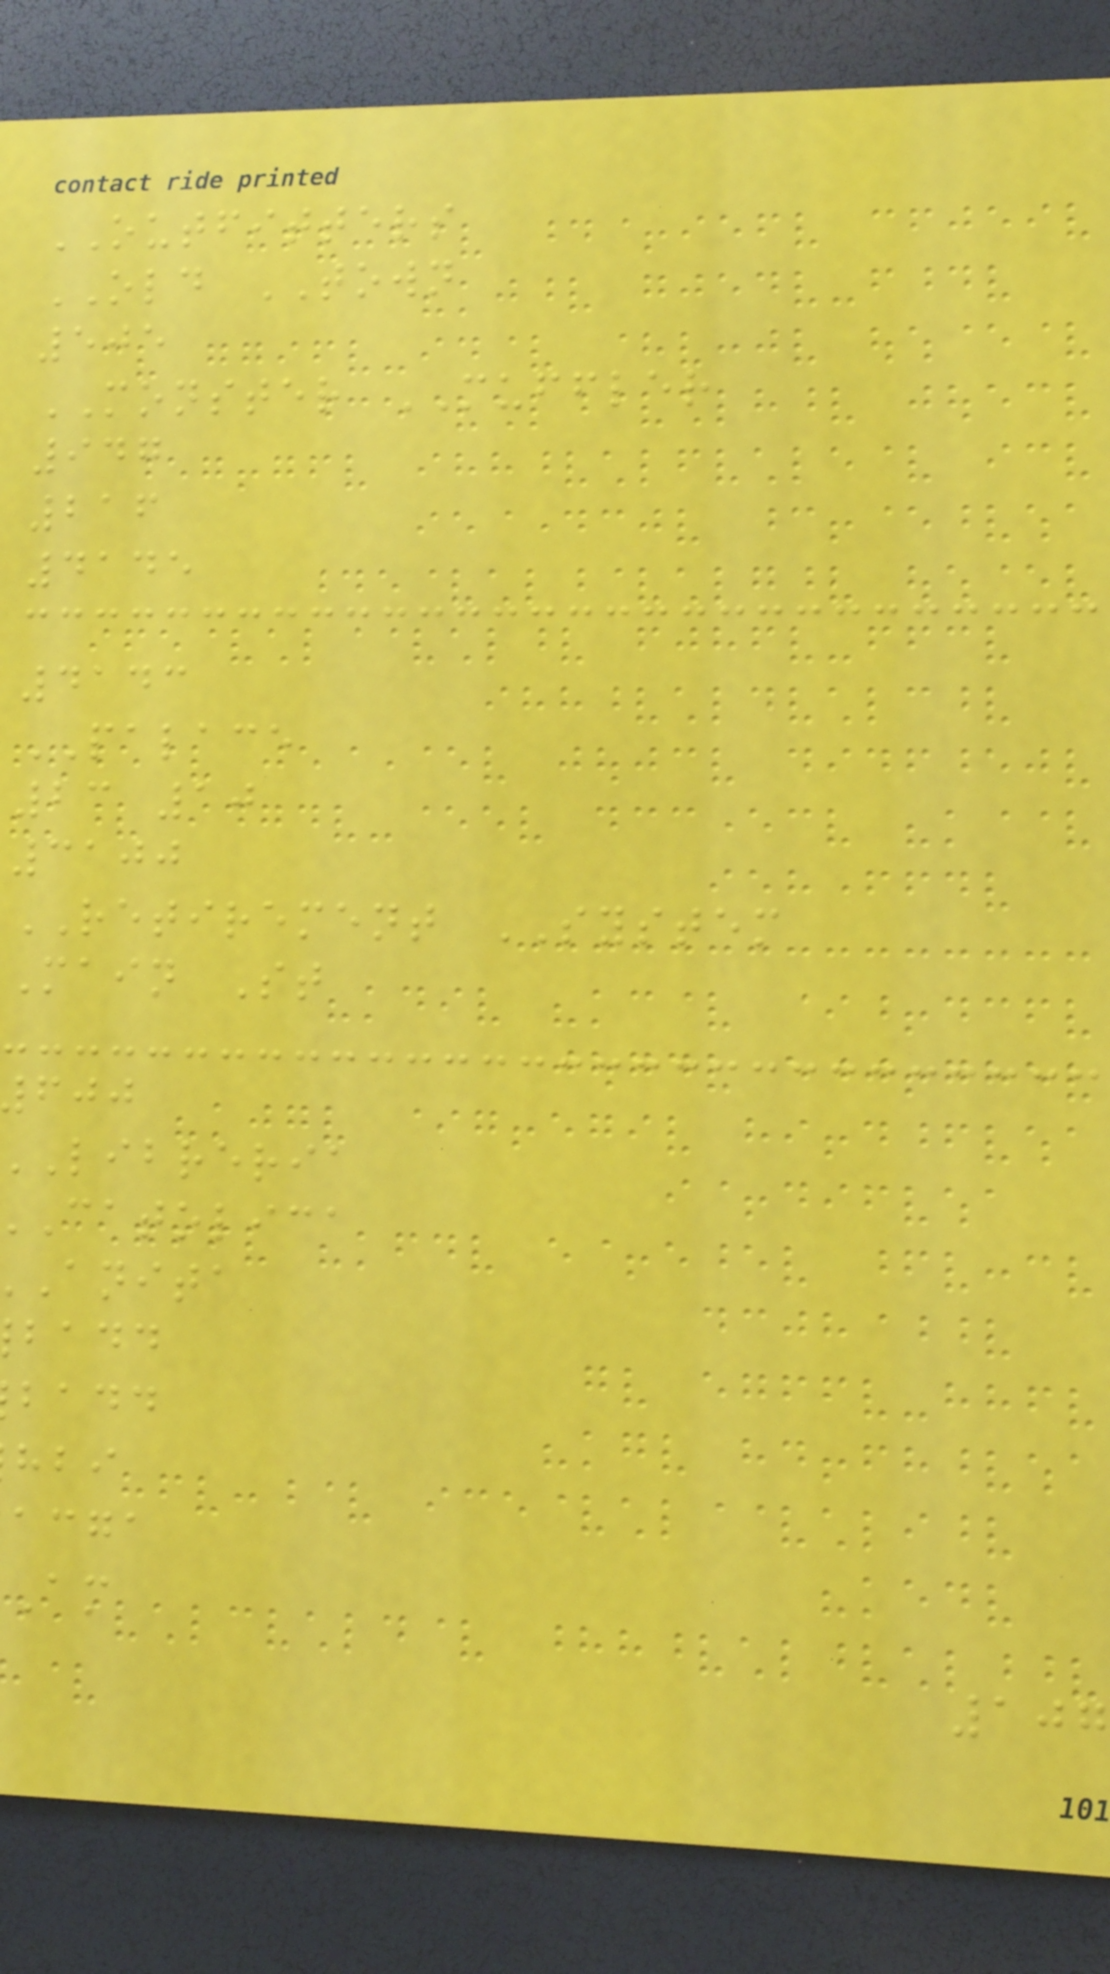OUTFITTERS
OLD TOWN
505
MONSTER MUFFLER
947
216
4145
4143
PALACE
23 10
3100
RETIREMENT SYSTEM
Main St
libreria
catolica
anita
badd
badd
acga
107
